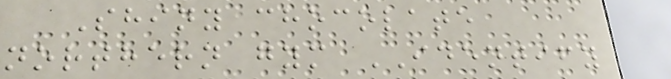Shiny chocolate
northern gym IDENTIFY
